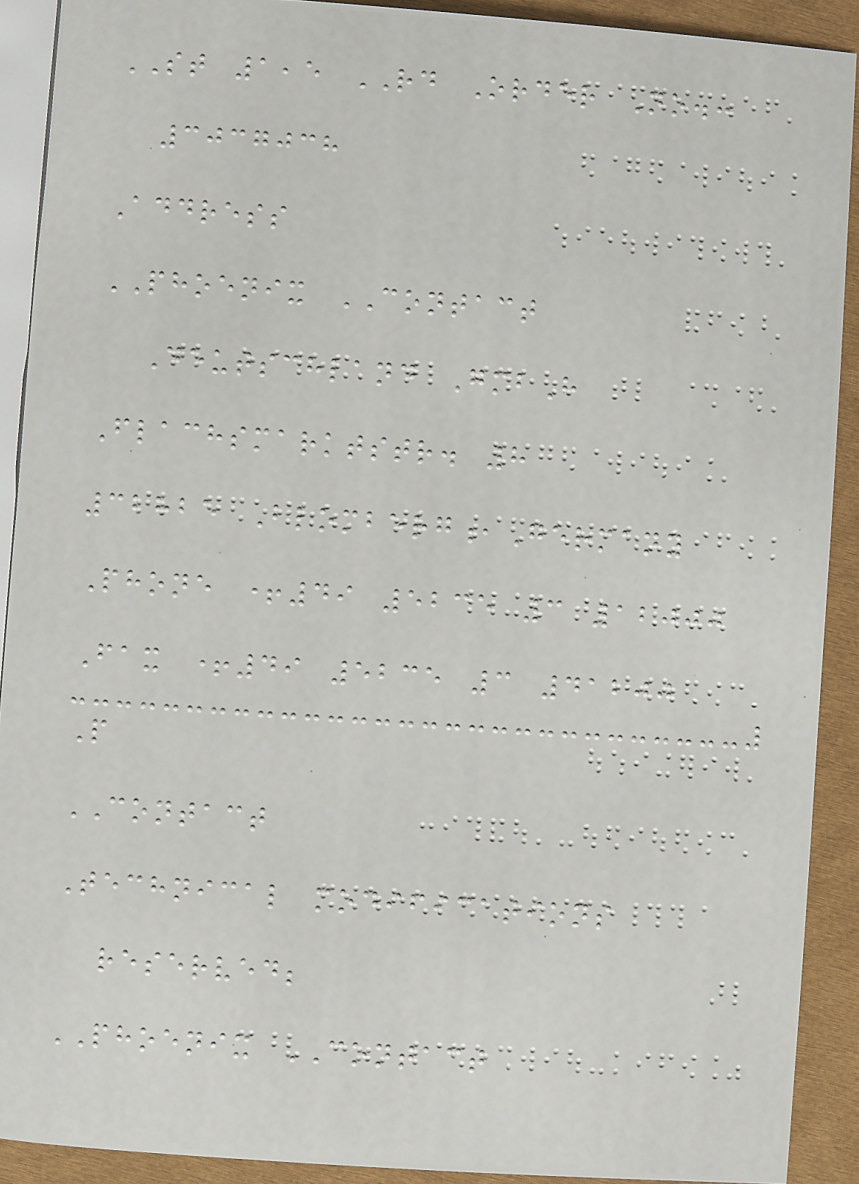ST 1,5 RD Order No.:
3037038
Address
PHOENIX CONTACT
Deutschland GmbH
Flachsmarktstr. 8
32825 Blomberg,Germany
Phone +49 5235 3 12000
Fax +49 5235 3 41200
P
CONTACT
Technical modifications
reserved;
PHOENIX CONTACT
